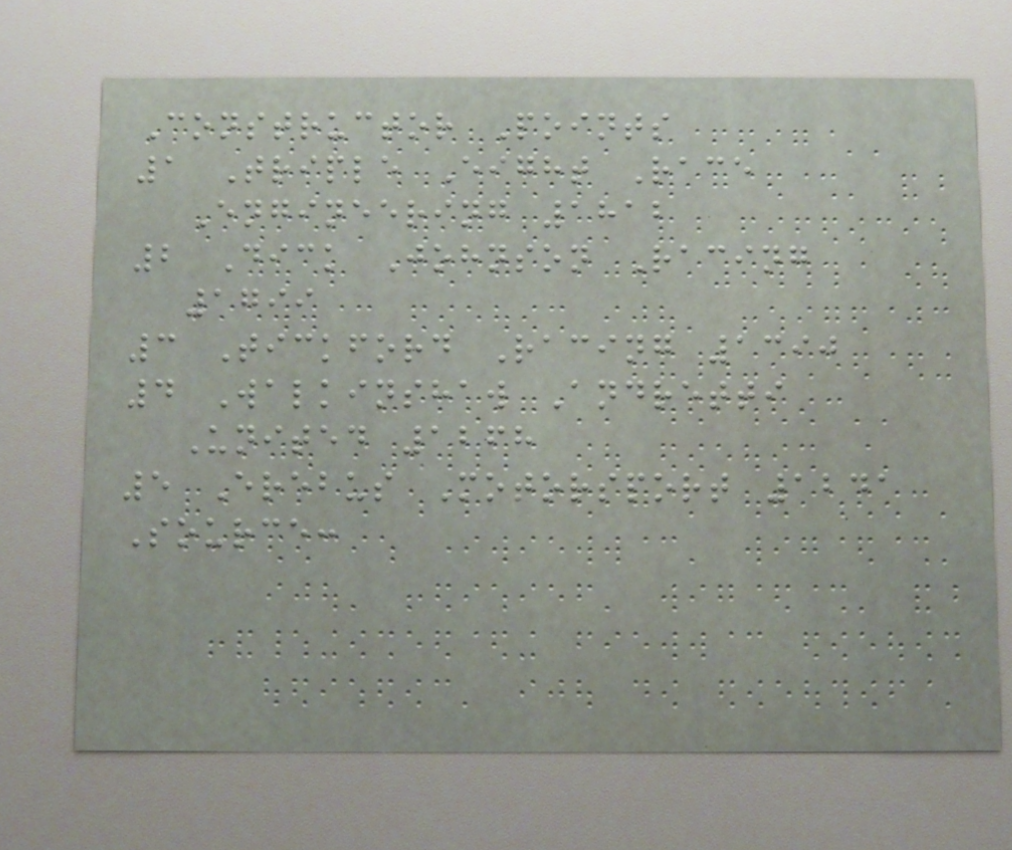Constructor Points
1 Triple Eight Race
Engineering 1812
2 Dick Johnson Racing
1799
3 Tickford Racing 1390
4 Walkinshaw Andretti
United 1268
5 Erebus Motorsport 1241
Source:
